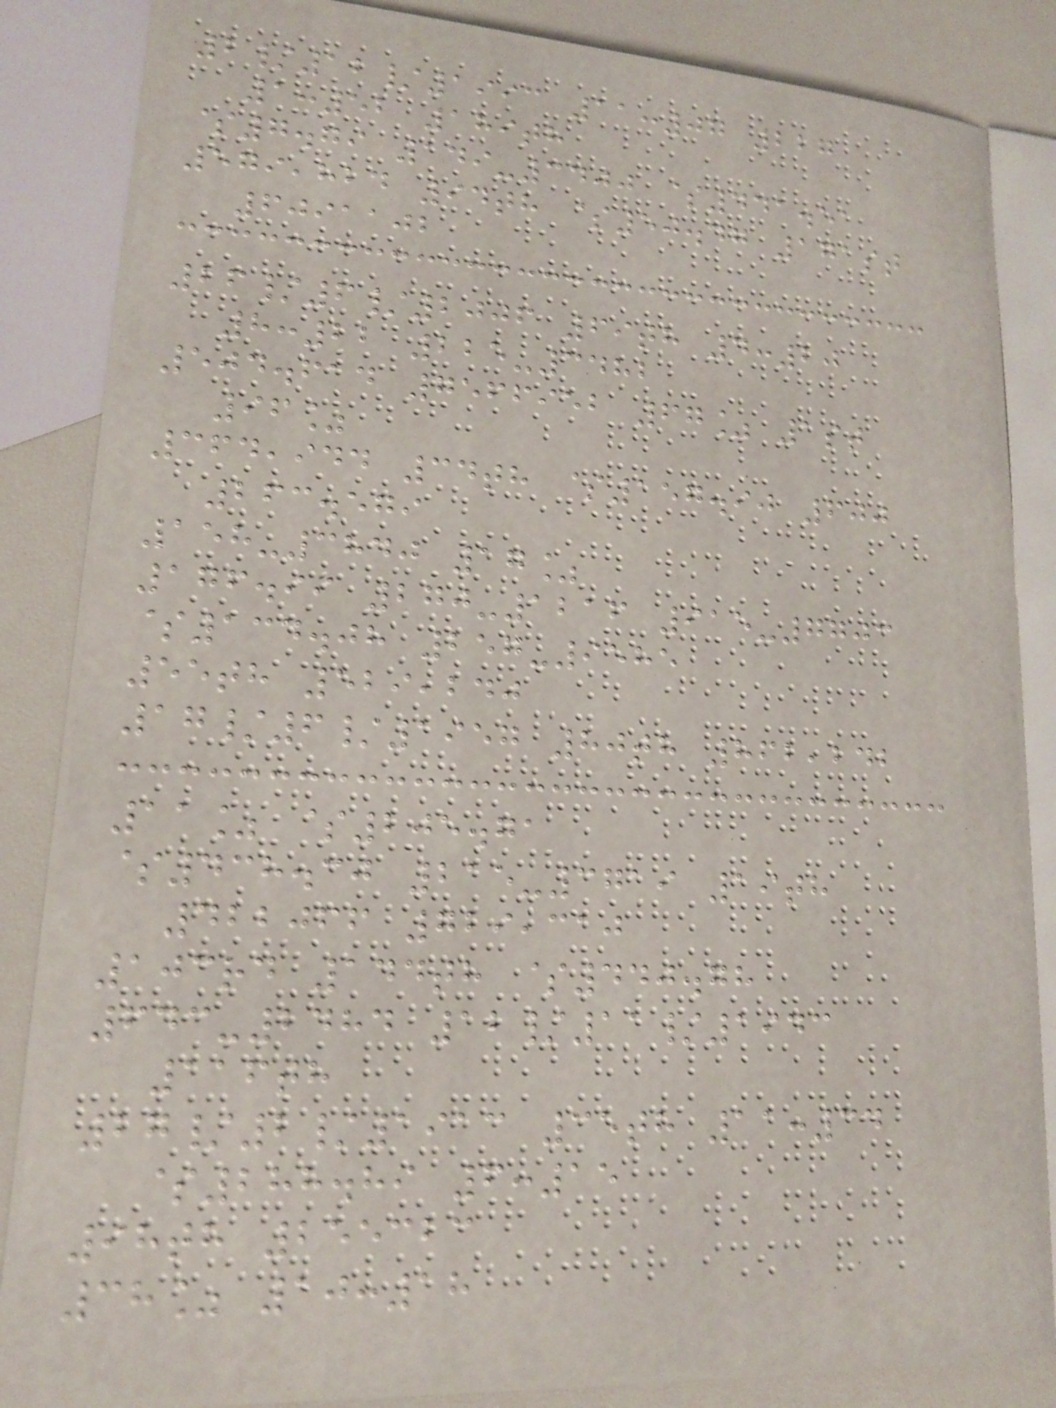2/12/1993 11:07 227
1:52 189th
$7.79 149-3400 $441.51
579,824 94th $50.47 171st
6091102
26/6/2006 69th 4:20
8:22 225-3482
504.614 7566952 67% 1st
96%
364,944 34th $157.90 600
263.579
158-3840 17%
176.99 270-1216 915-7703
$134.08 257-9585
55th 529,240
17/6/1957 80th 862,242
11% $205.71
$438.30 215-3719 19th
422066 729,310
103rd 144th $440.78
643-2484 12/11/1943
116th
27/2/1913 35th 11:34
$288.89 6:15
98th 255323
38% 10:18
